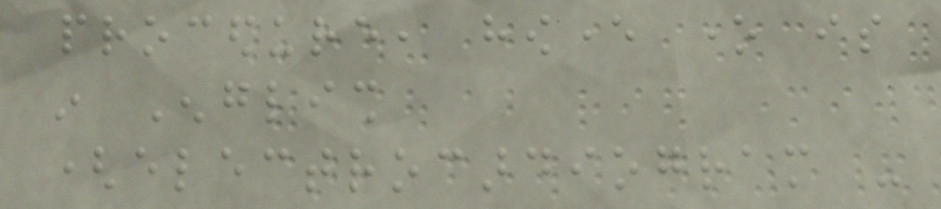procedure, however one is
in English
(electrocardiogram -
